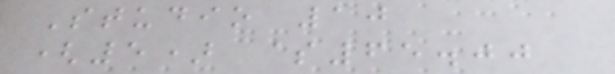Studio 10
(5) $65.00
